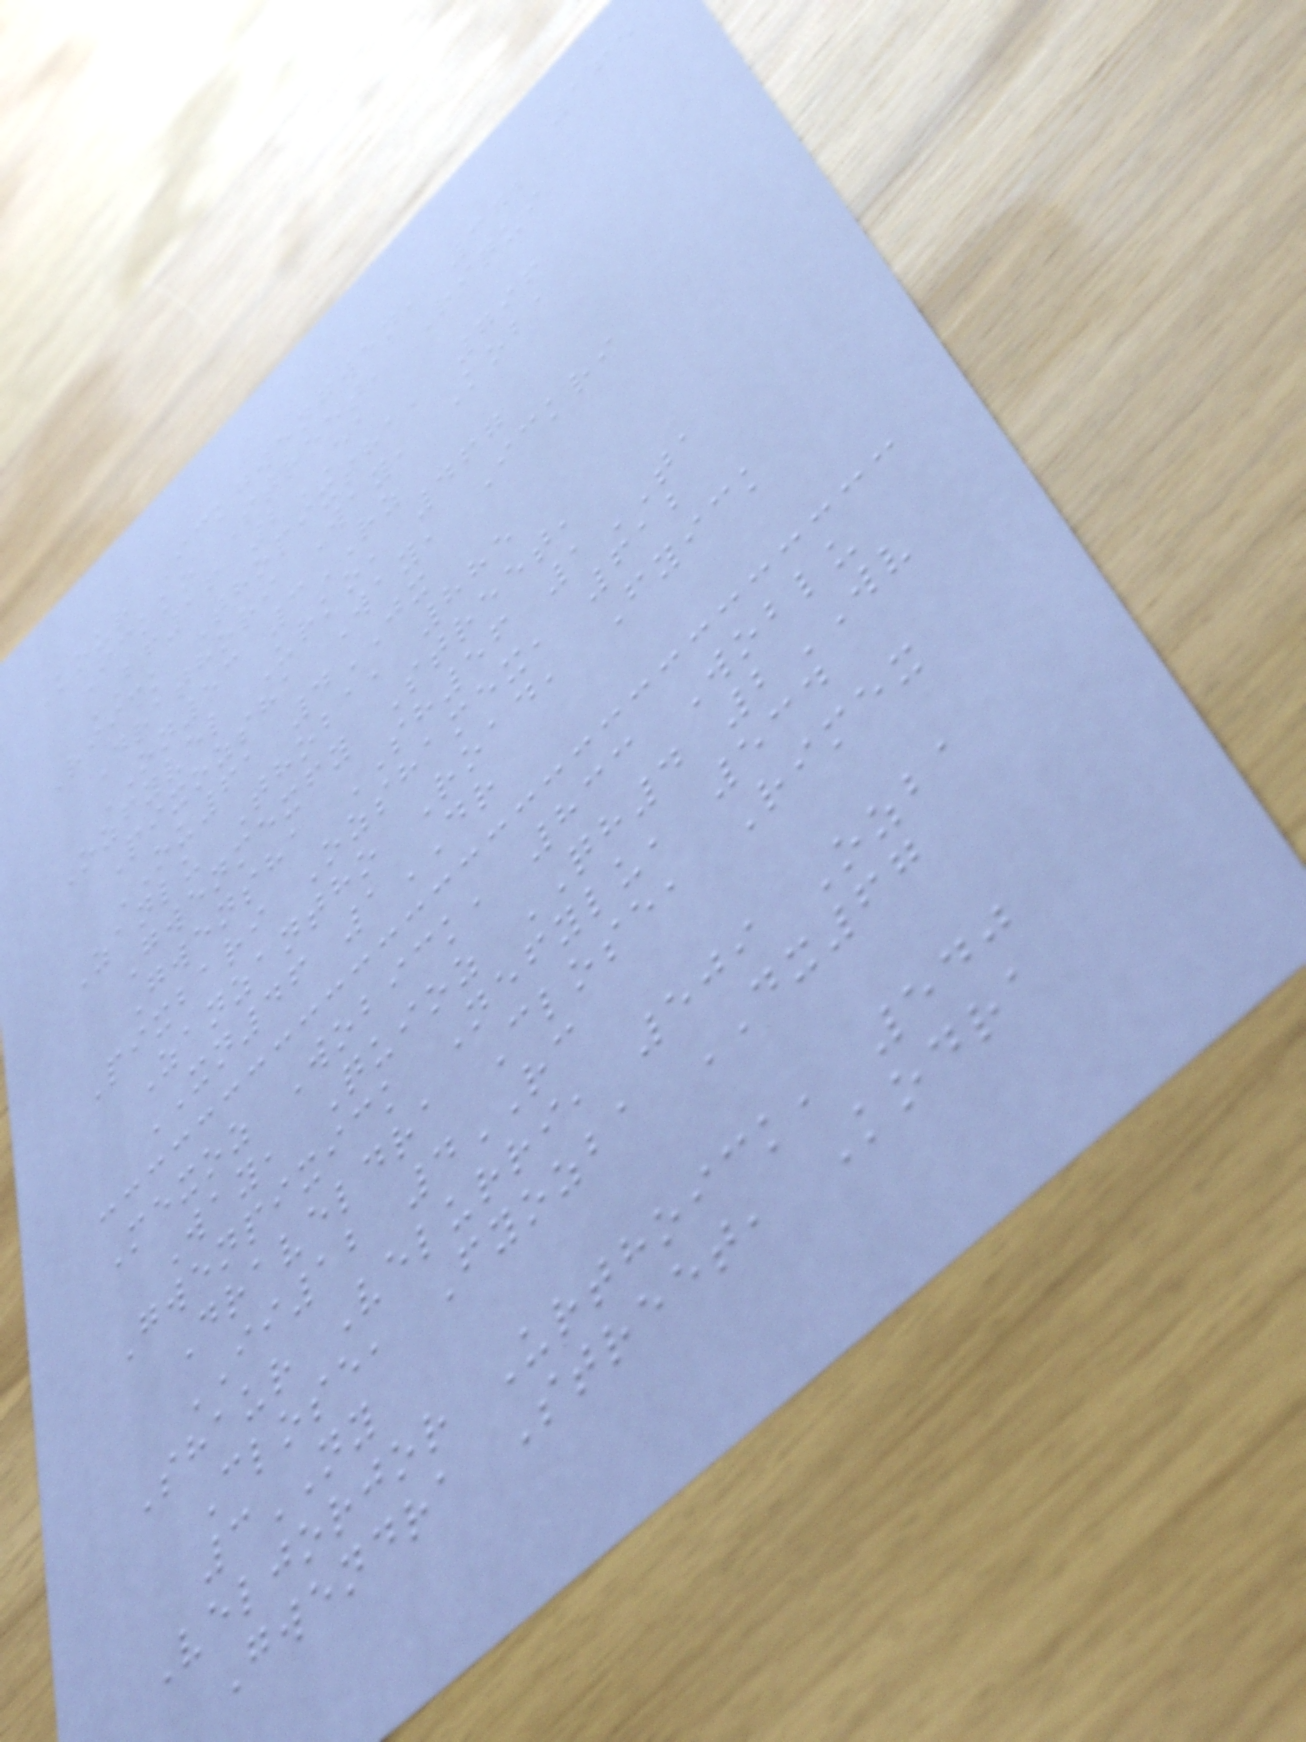165
Kour Ickgwengwen, 372
Ickko Street, Riqui
BF16 2EA
Riick Thopixsha, 796
Drathori Way, Koba
ON53 3RZ
Ozfyvel Urko, 467
Pixozsha Way, Ickri
OU61 4JX
Zanlu Thoba, 885
Gwenmexfy Street,
Gwensha SH56 1TA
Pixbari Ozshamex, 612
Zanzantho Road, Fyick
XN46 1DR
Mexoz Wobick, 833 Woblu
Way, Quioz QH4 2WV
Gwenpixick Nefylu, 534
Draveldra Close, Rimex
II12 4RC
Shaur Velurri, 509 Ozba
Close, Fyozba DX67
3NY
Veljorjor Urthoick, 540
Gwendra Street, Kodra
